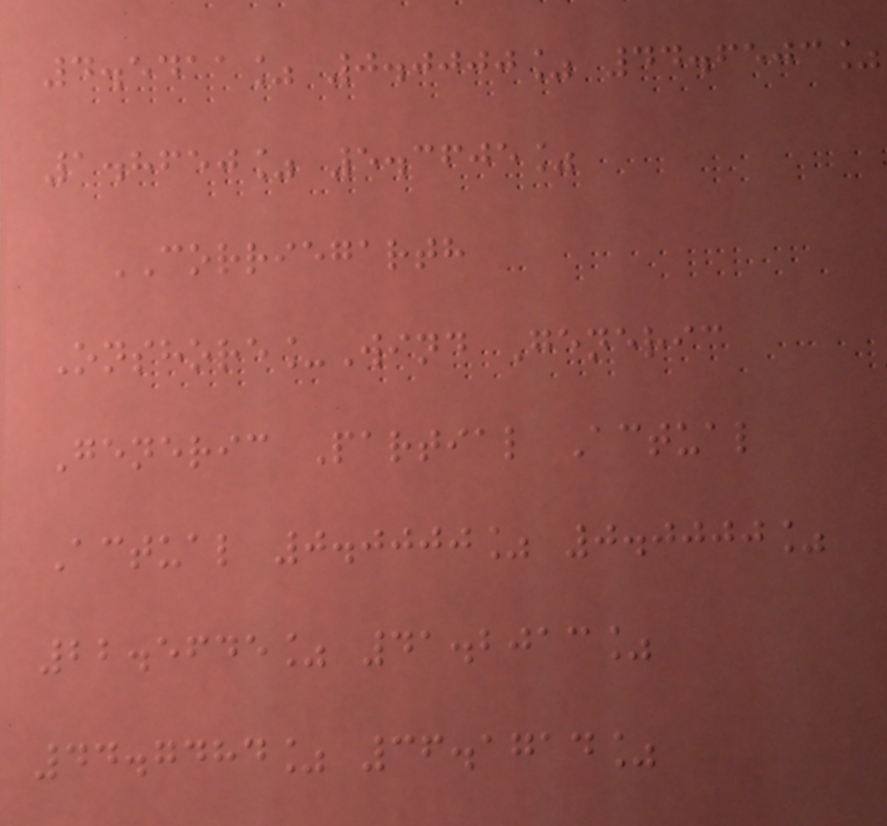4.5411% 0.0000% 44.6503%
1.8650% 5.3605%
CORRIEGARTH
Onshore_Wind Generic
Generic Partial Actual
Actual 0.0000% 0.0000%
22.5645% 41.2013%
44.7484% 36.1714%
